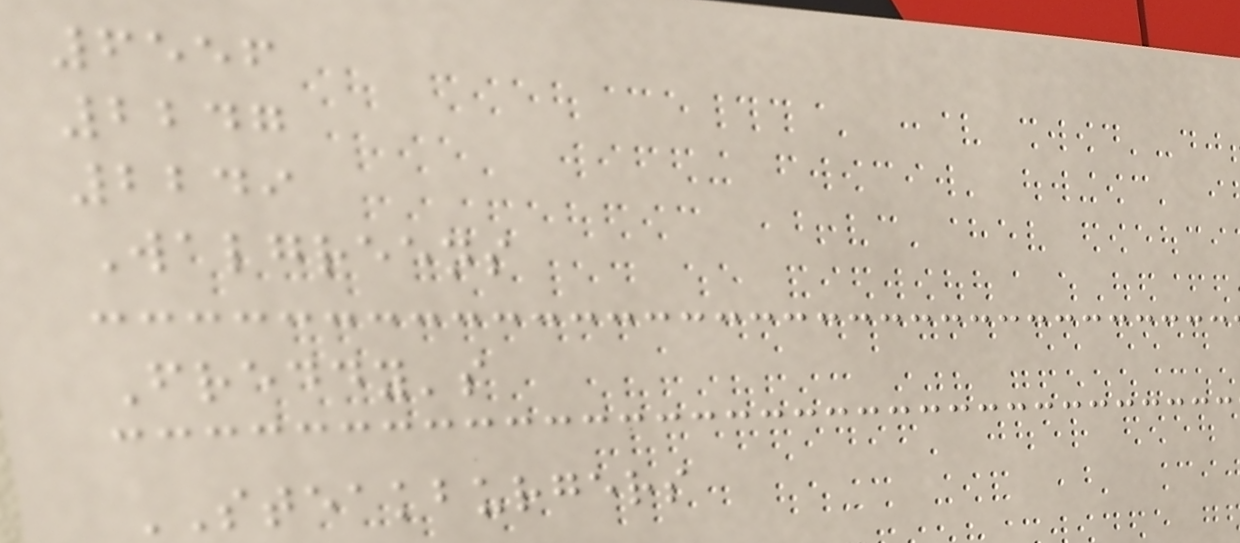6556
2247
2249
Walgreens
Freddy's
STEAKBURGERS
